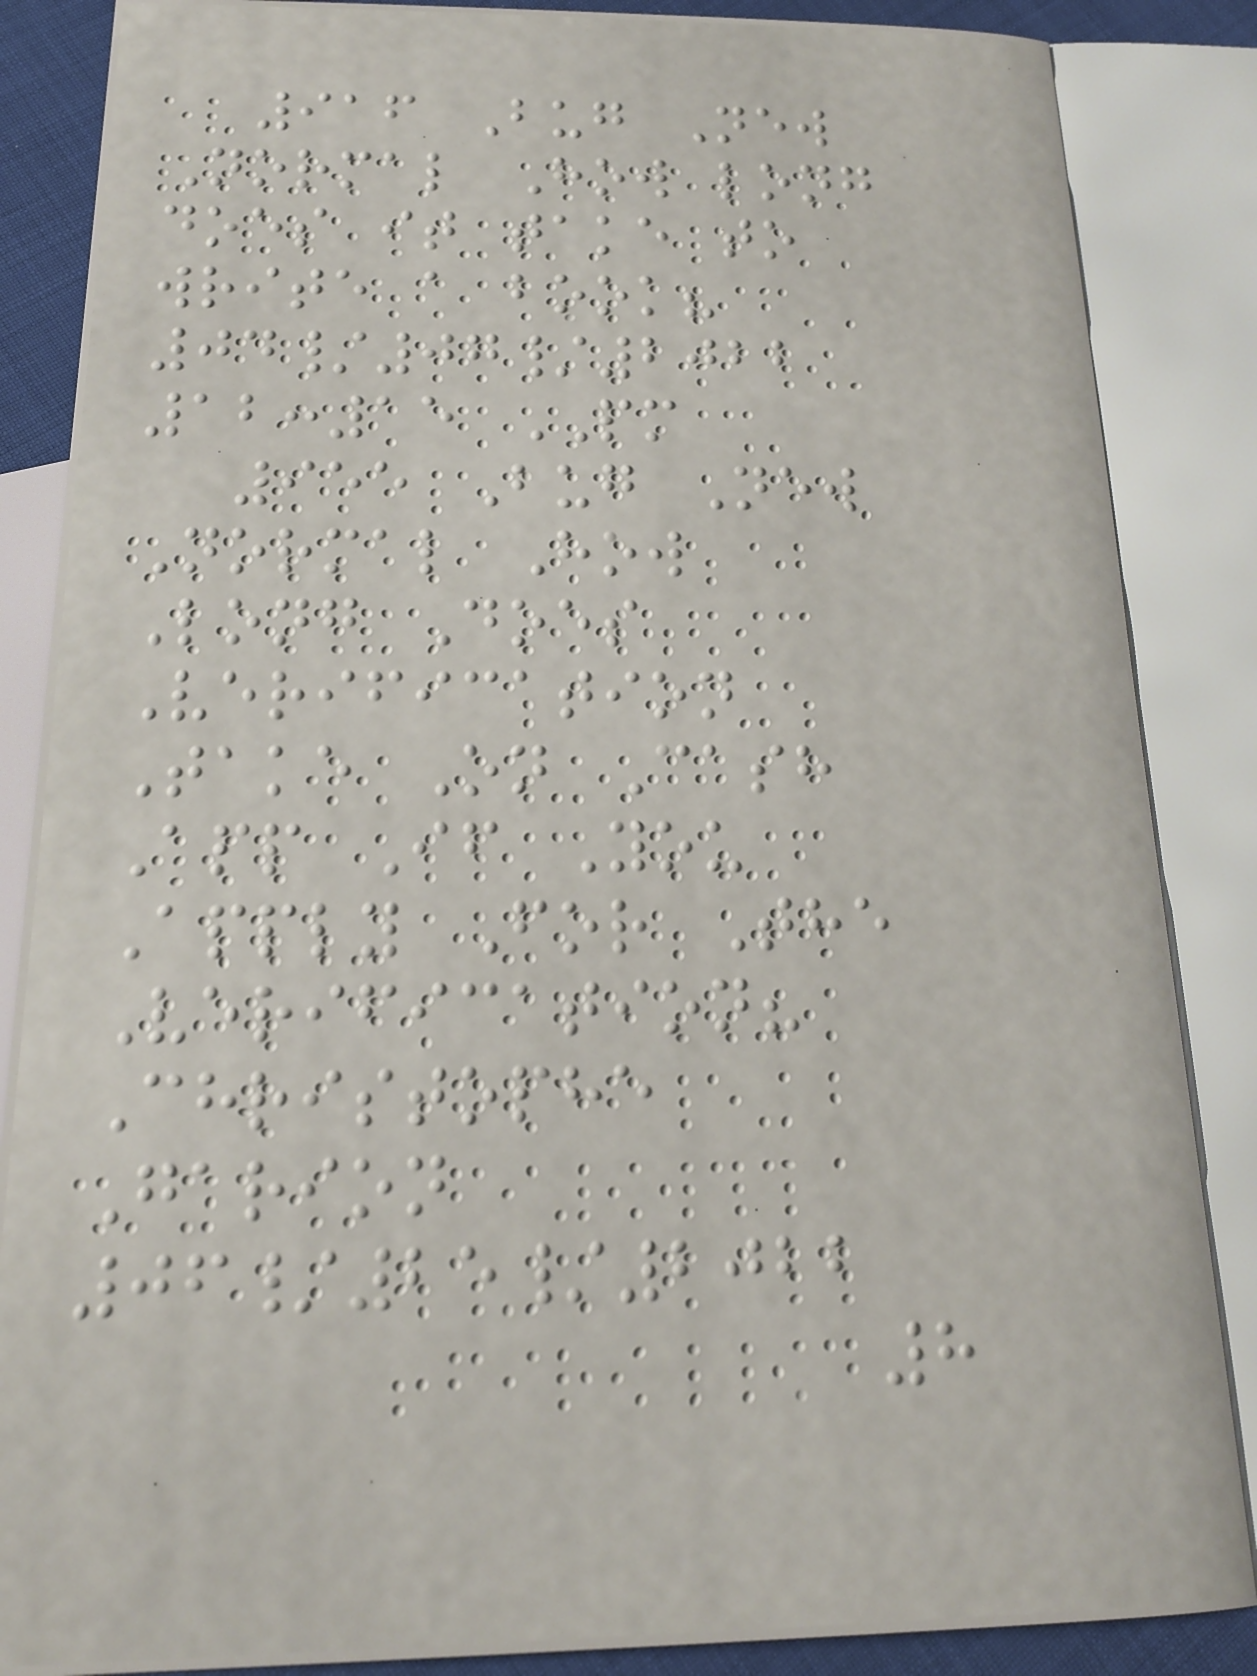916 Bug New
Normal How long
does it take to
write a book?
04/07/2022
12:15 PM
955 Bug New
Normal How
Long Does
Verification
Take On Cash
App If You
Apply For The
Verification?
Christophe
Garion
06/25/2022
8
